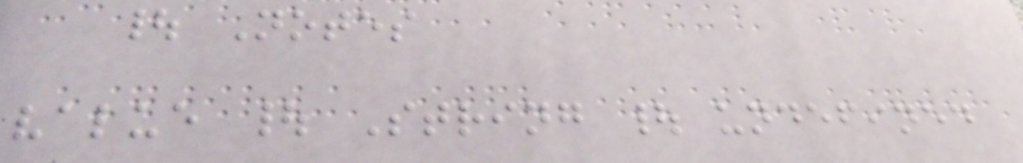| Notes
value | String | undefined
